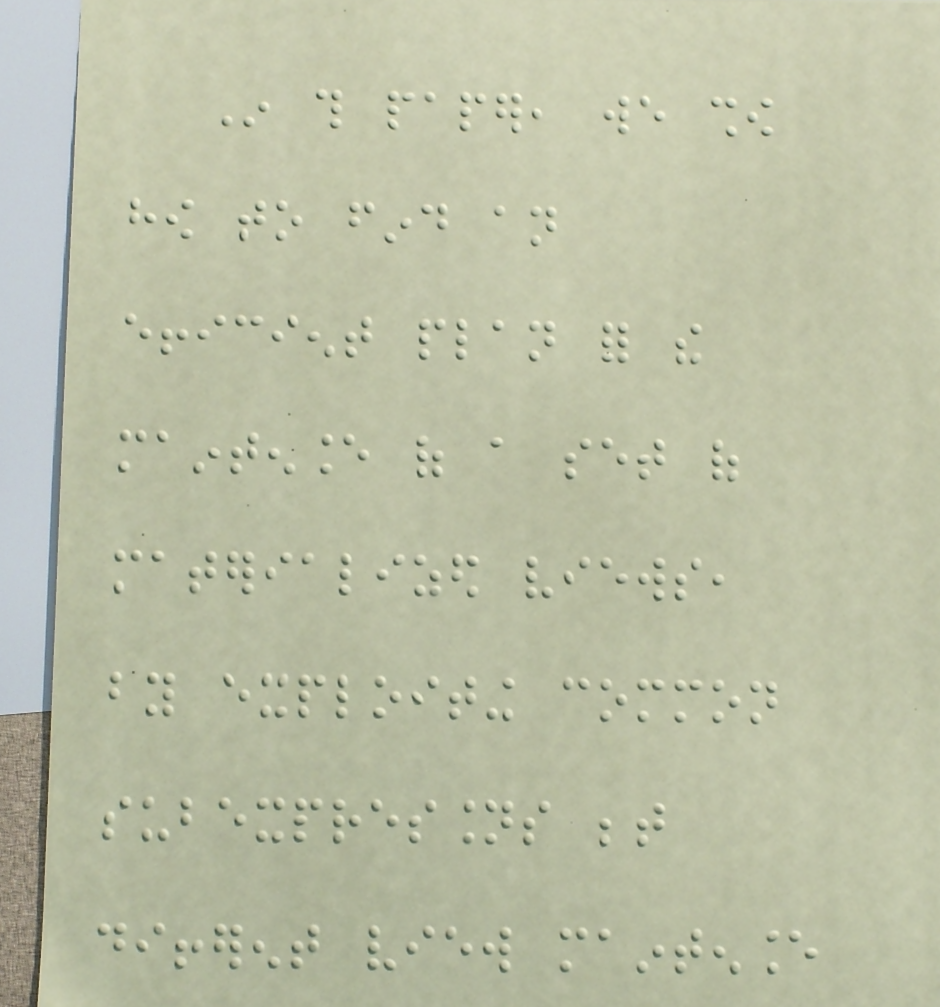In this paper, we show
how to find an
efficient plan for the
maintenance of a set of
materialized views,
by exploiting common
subexpressions between
different view maintenance
